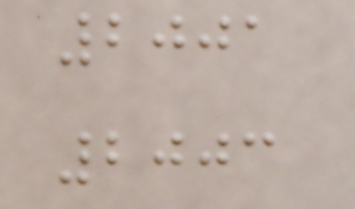2001
2003
